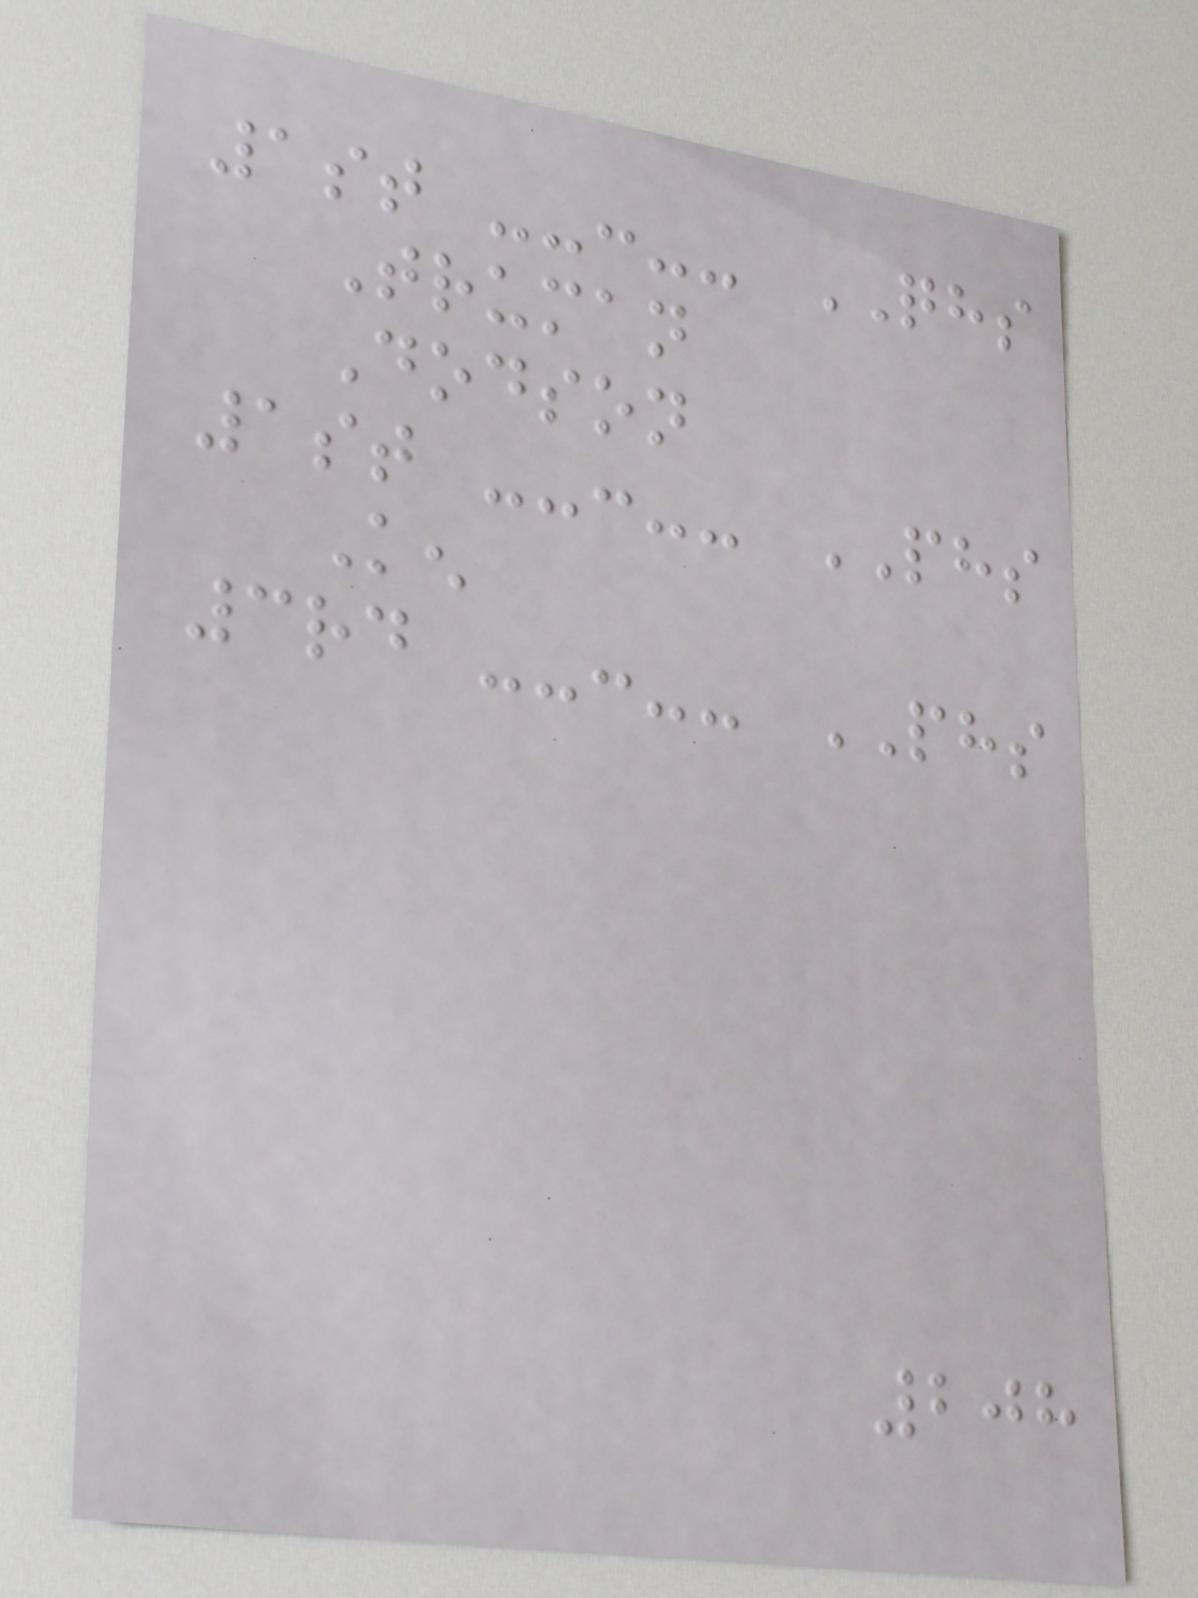1st --:-- QHS
Truman
Dodson
1st --:-- PHS
Ken
3rd --:-- PHS
208
